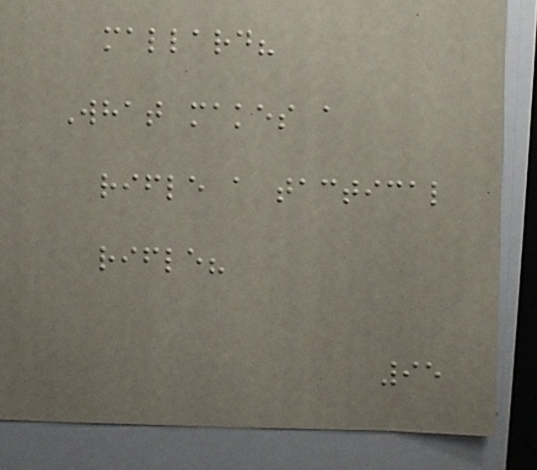mallard?
What makes a
rifle a tactical
rifle?
95
